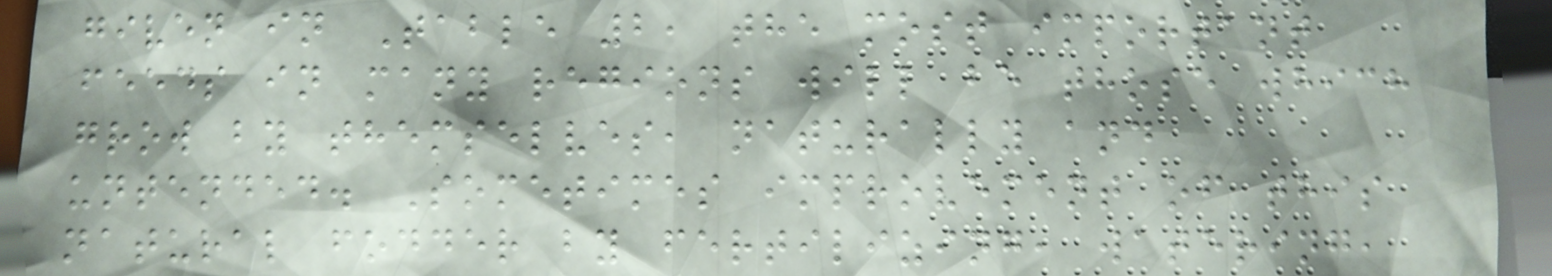given in Table 2, the most important
feeds in many regions will be those which
grow by themselves, naturally and
untended. Sometimes improvement of this
natural fodder by fertilizing, watering,
